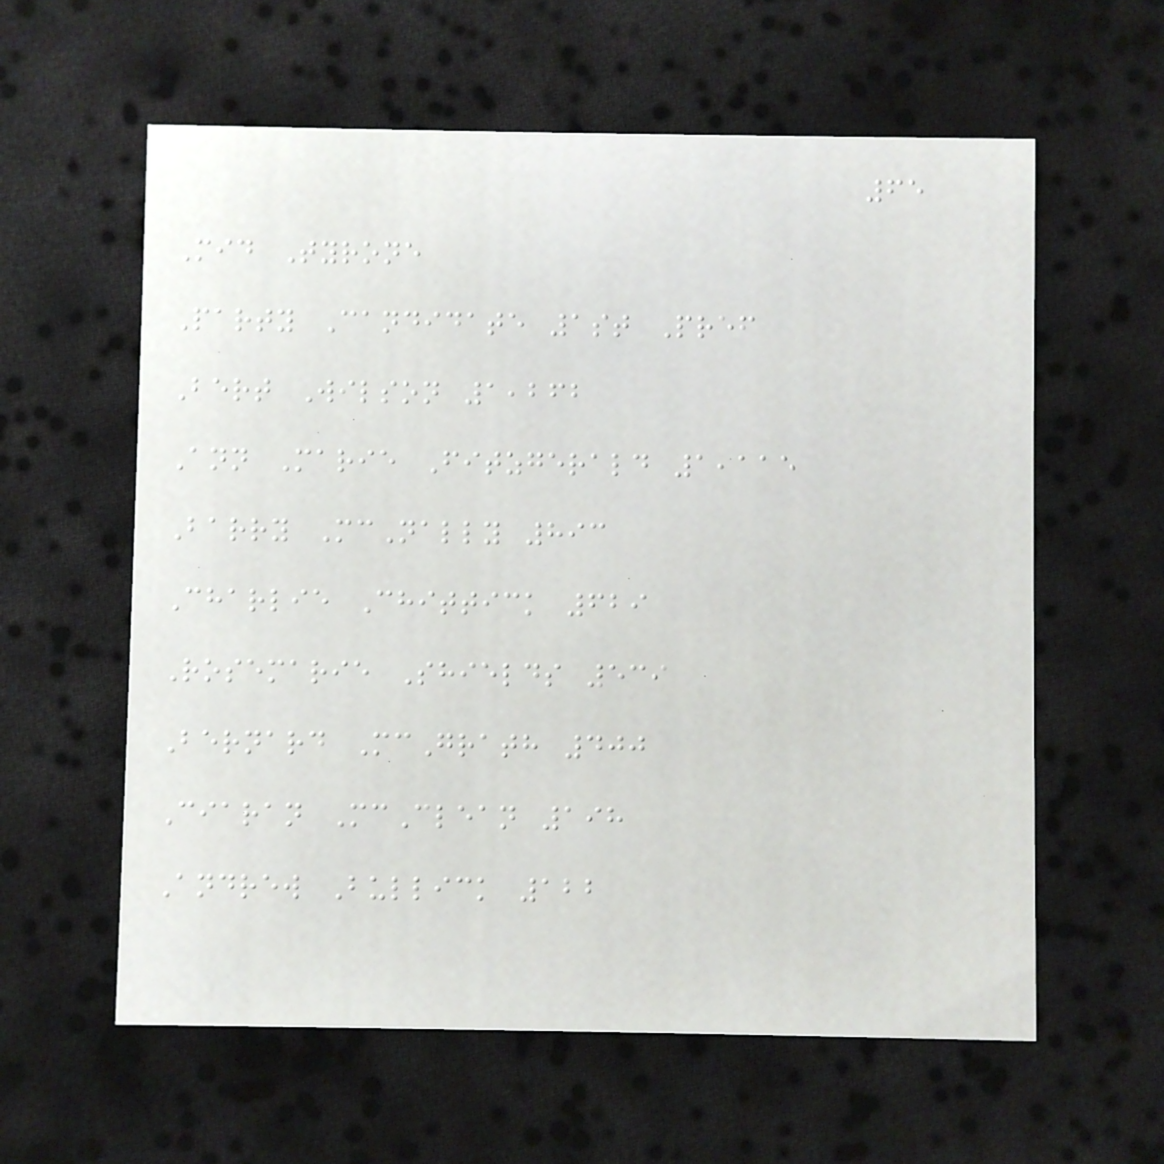65
Mid Tyrone
Party Candidate 1st Pref
Bert Wilson 1,262
Ann Marie Fitzgerald 1,115
Barry McNally 893
Charlie Chittick 629
Rosemarie Shields 539
Bernard McGrath 400
Ciaran McClean 198
Andrew Bullick 122
